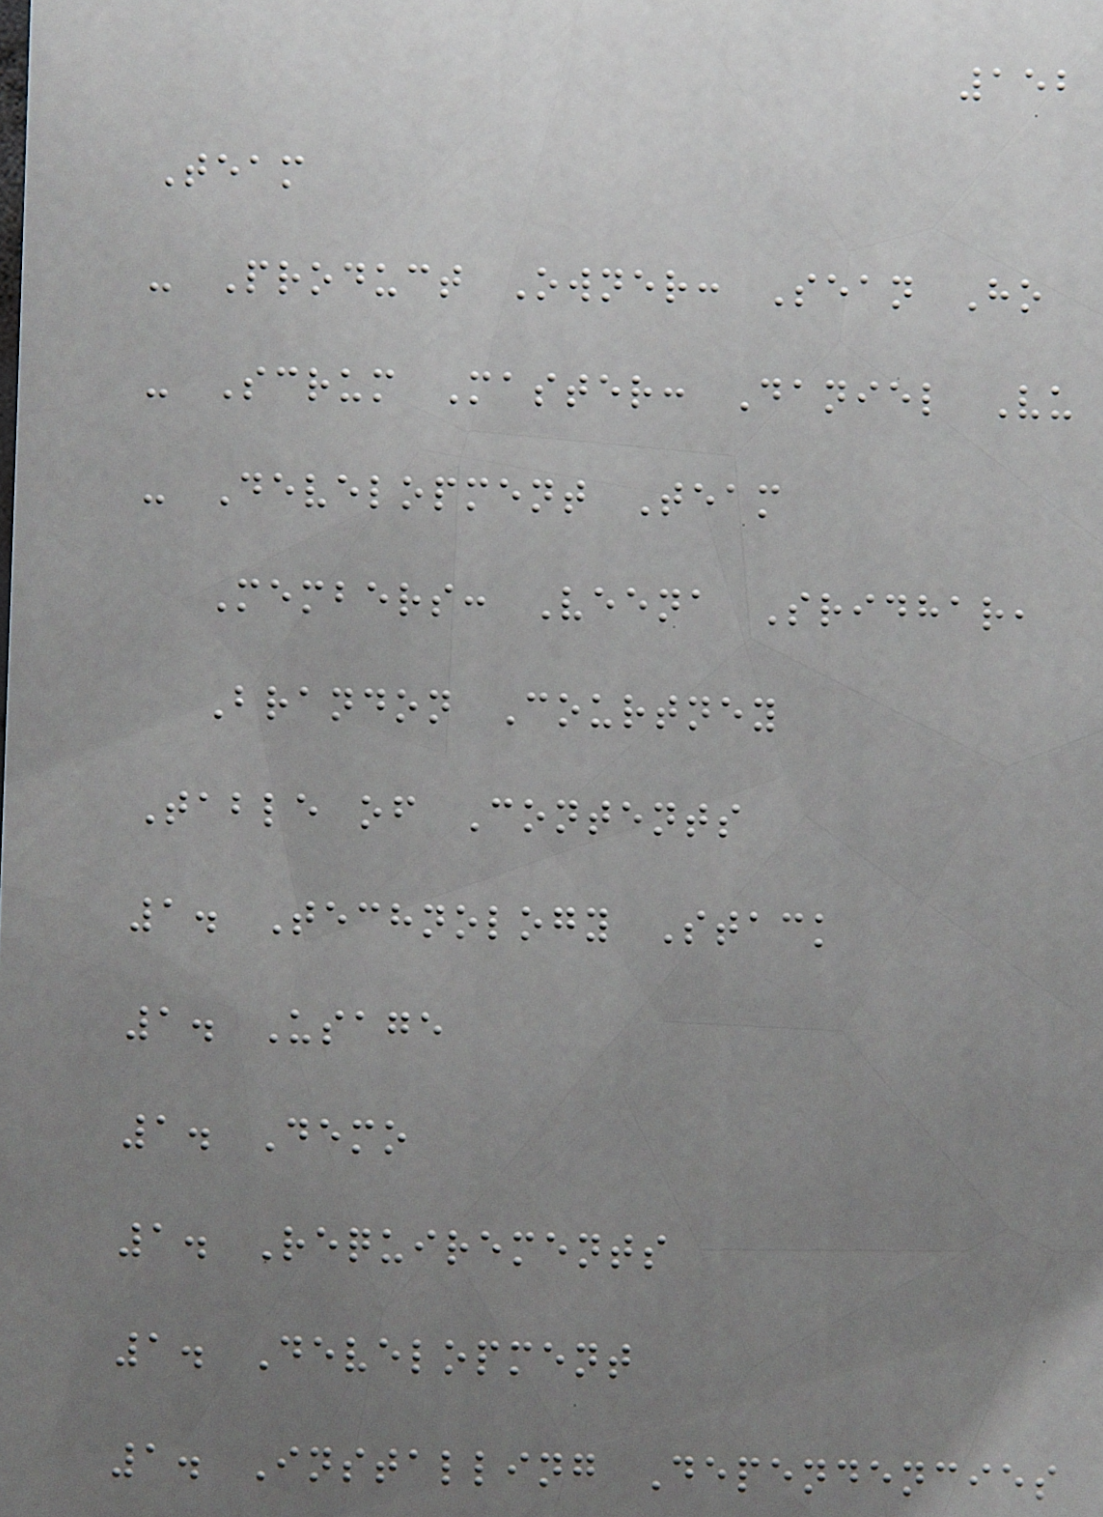152
Team
- Product Owner: Sean Ho
- Scrum Master: Daniel Vu
- Development Team
Members: Veena Sridhar,
Brandon Courtney
Table of Contents
1. Technology Stack
1. Usage
1. Demo
1. Requirements
1. Development
1. Installing Dependencies
